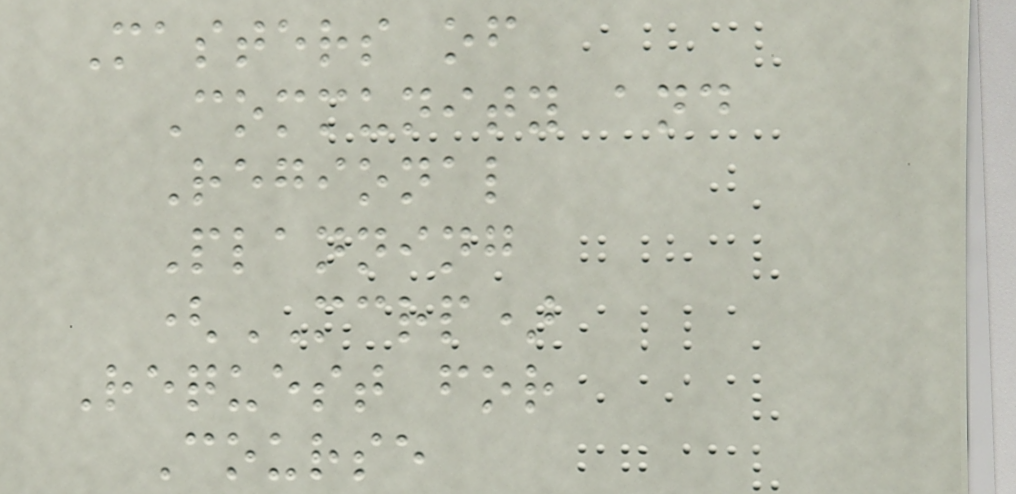Masters of
Community and
Regional
Planning
(MCRP)
Request for
Course
